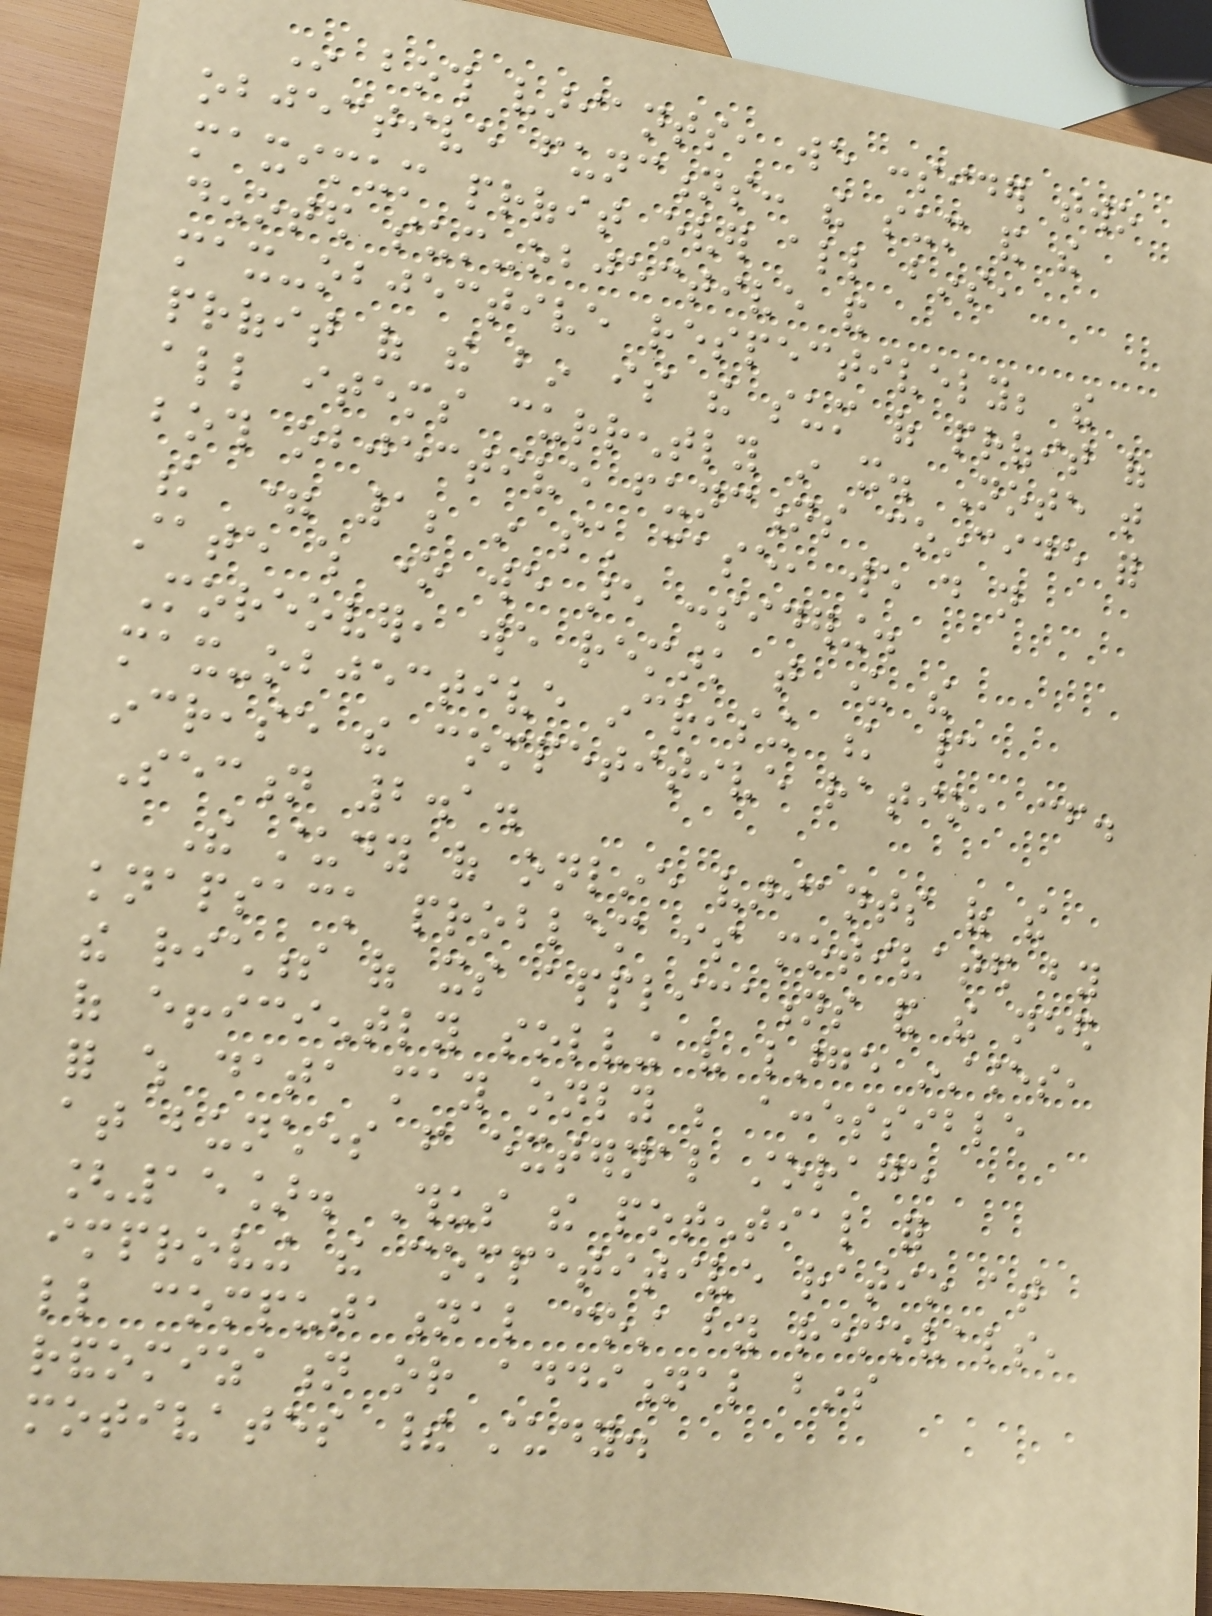In both variants, we consider two
objective functions: the sum and the
maximum profit over all bins,
denoted sum-objective and
max-objective respectively; the
profit of the bin is the sum of profit of
all items currently in it. Note that
both objective functions coincide for
k = 1; in such case, we do not
state which one we are considering.
Moreover, we remark that under the
max-objective increasing k cannot
increase the competitive ratio, cf.
Section 2.1.
The study of online variants of the
knapsack problem is motivated by
the richness of its applications and the need
of efficiently solving very large instances,
for which data may only be accessible
at bunches from external storage
[15]. Thus the potential for
improving the competitive ratio at
little computational cost by removals,
randomization or additional bins
motivates their study.
